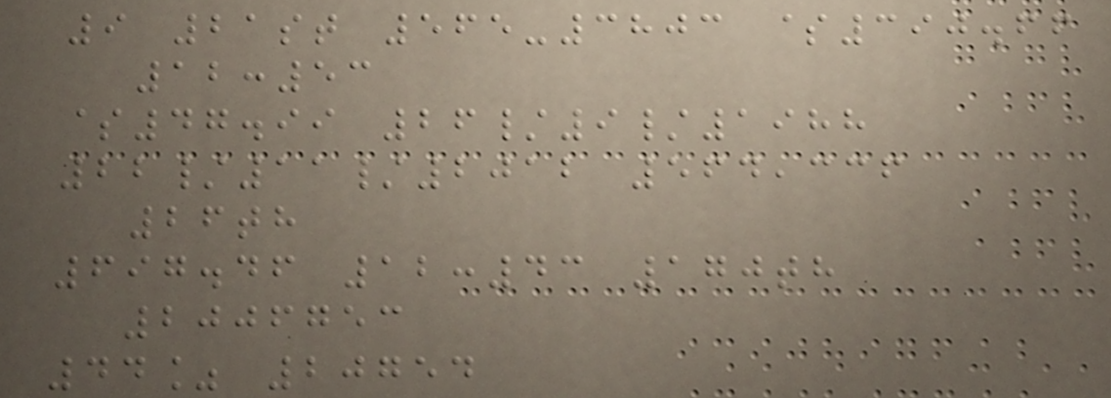9 21st 565-3803 $390.66
12:53
$47.99 26/9/1988
22/11/2012 564,336
26th
697.46 12:43 170th
2006753
44% 20754
